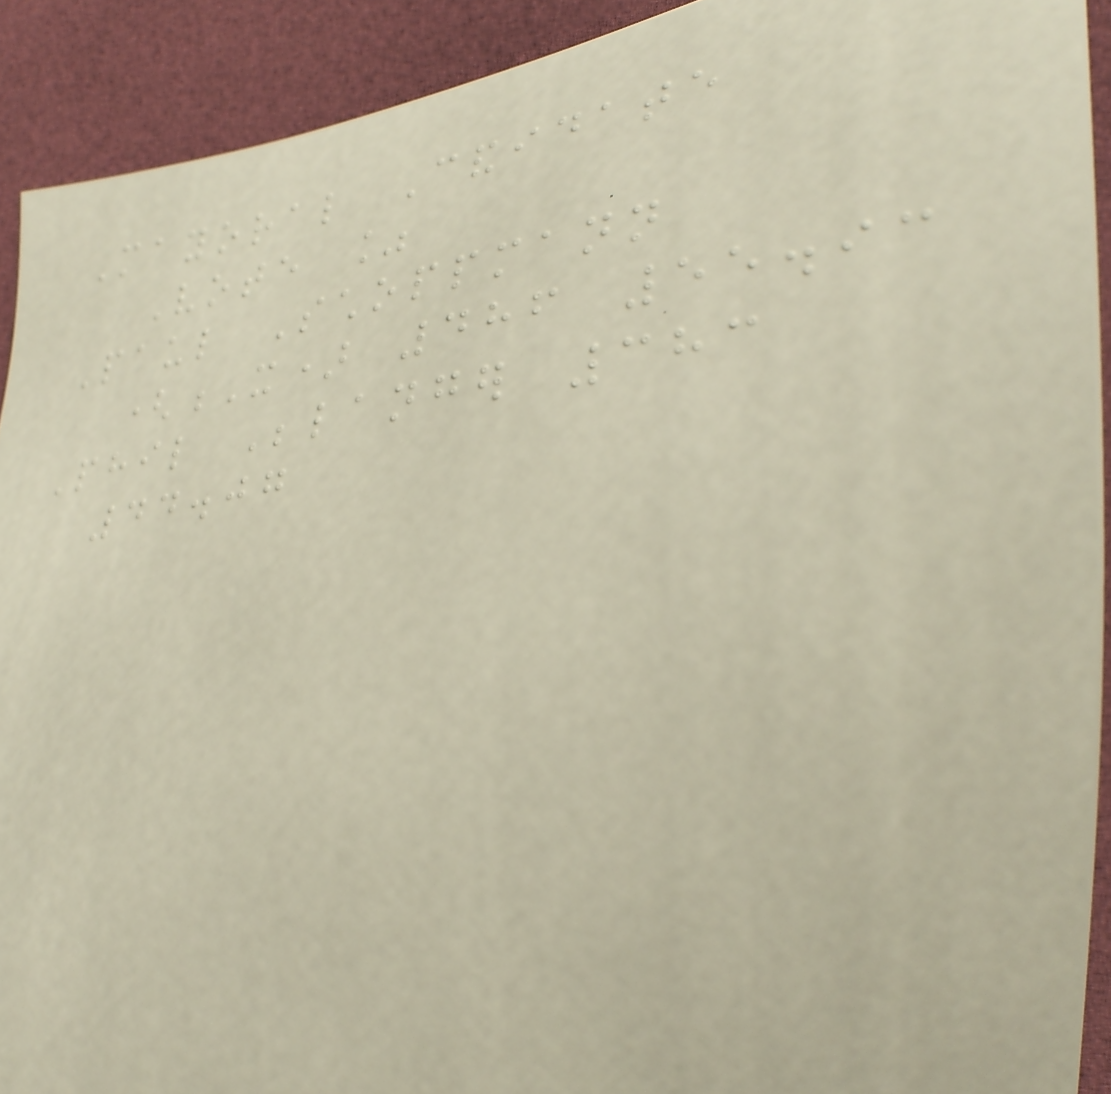Mayoral Candidate
Vote %
Paul Schoppmann
(X) 486 55.93
Phil Belanger 383
44.07
